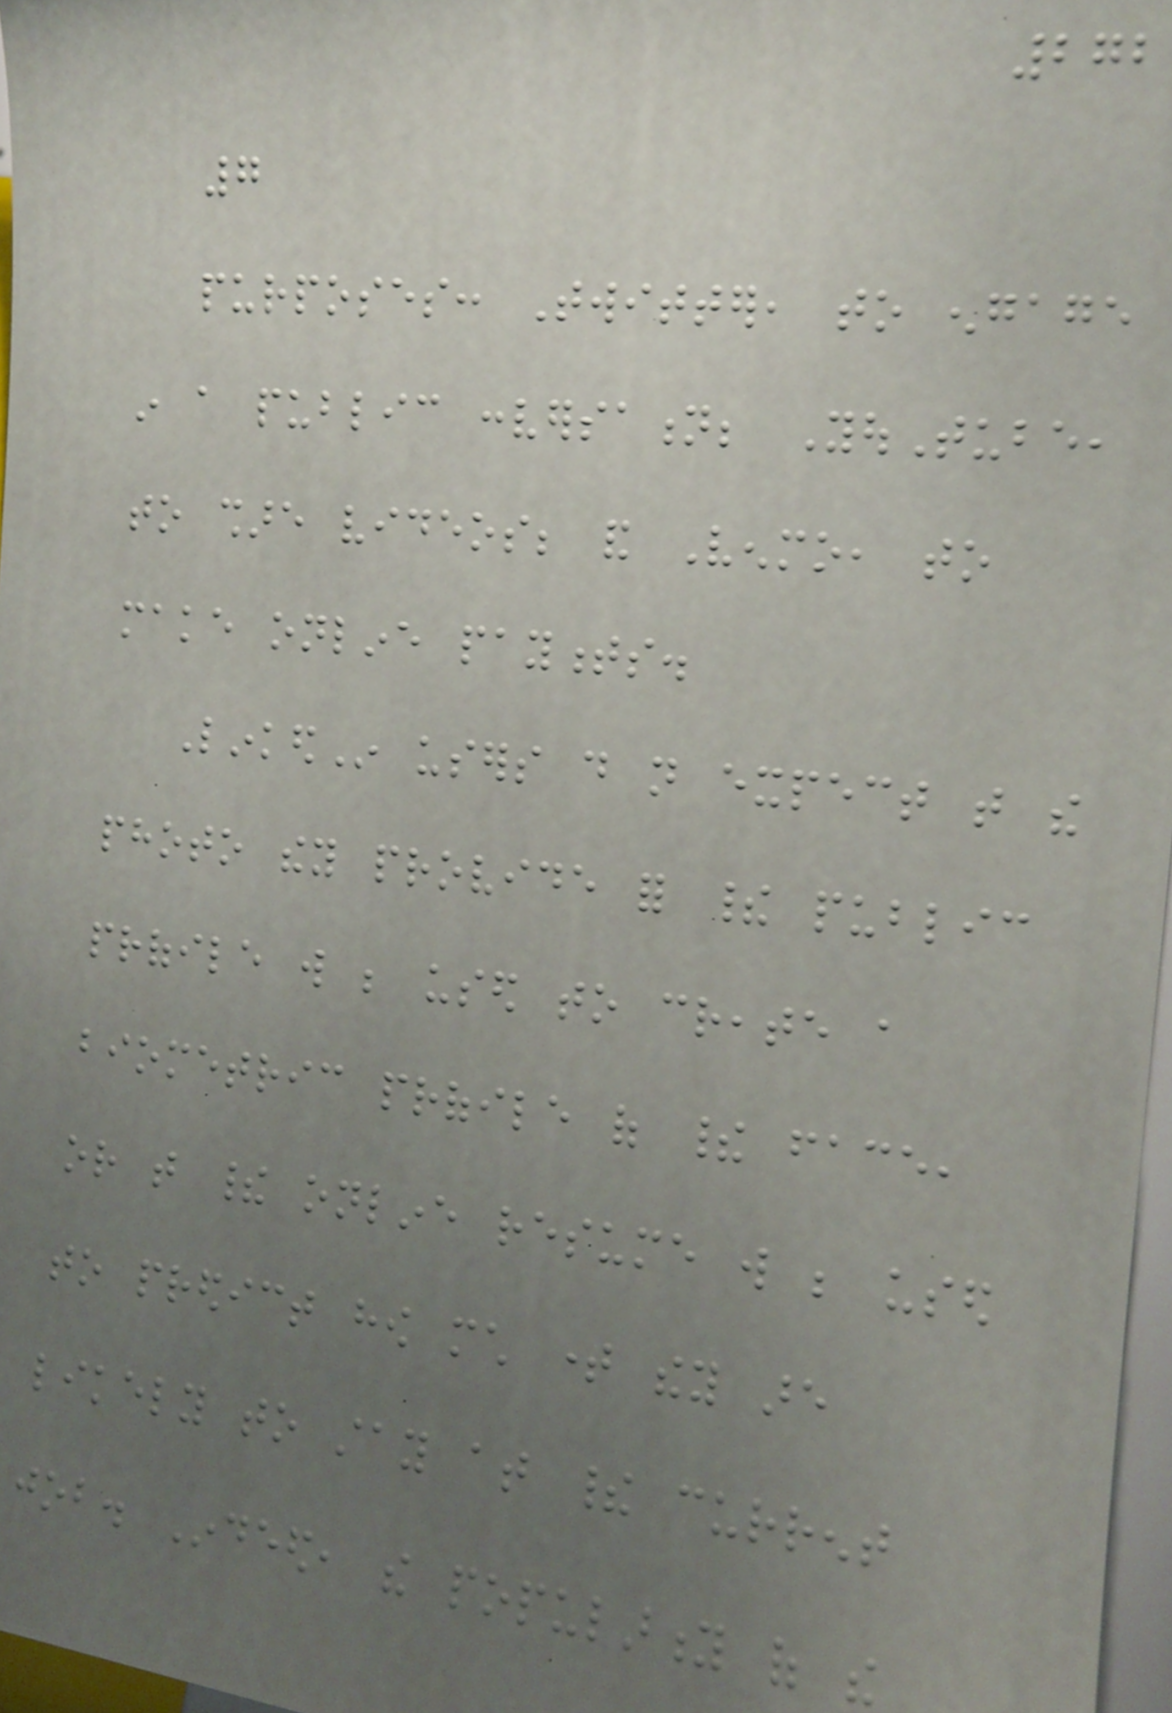272
7
purposes: Twitter, to engage
in a public conversation; YouTube,
to share videos; and Venmo, to
make online payments.
LinkedIn users do not expect that the
photo they provide for their public
profile will be used to create a
biometric profile of their face,
or that their online resume will be used
to predict how much time they are
likely to stay at their current
job. Indeed, the popularity of the
